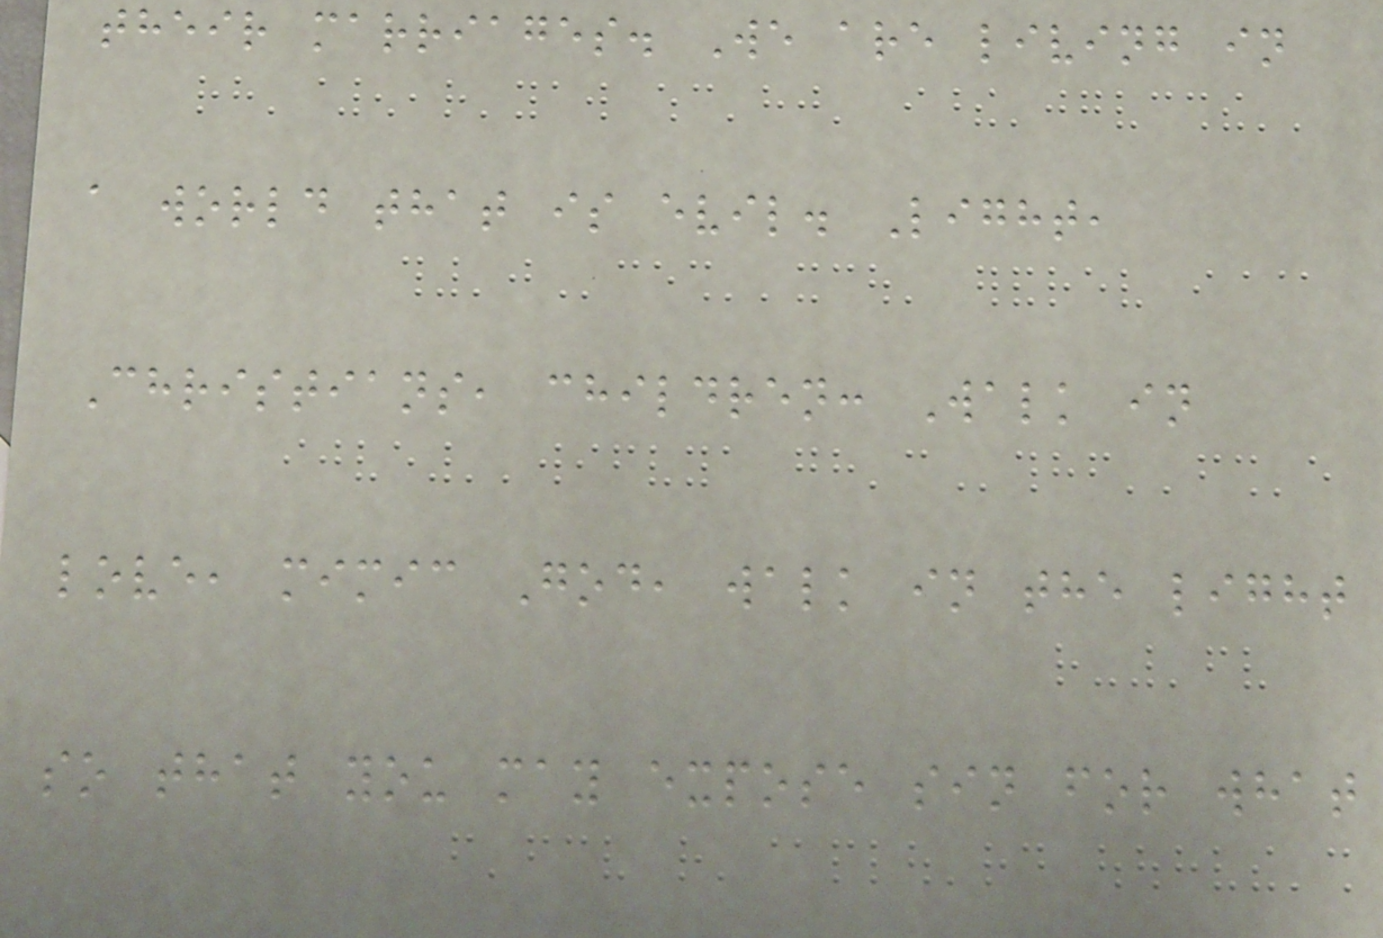their marriages. We are living in
a world that is evil. Light,
Christians, children: Walk in
love, mimic God, walk in the light
so that you may expose sin for what
